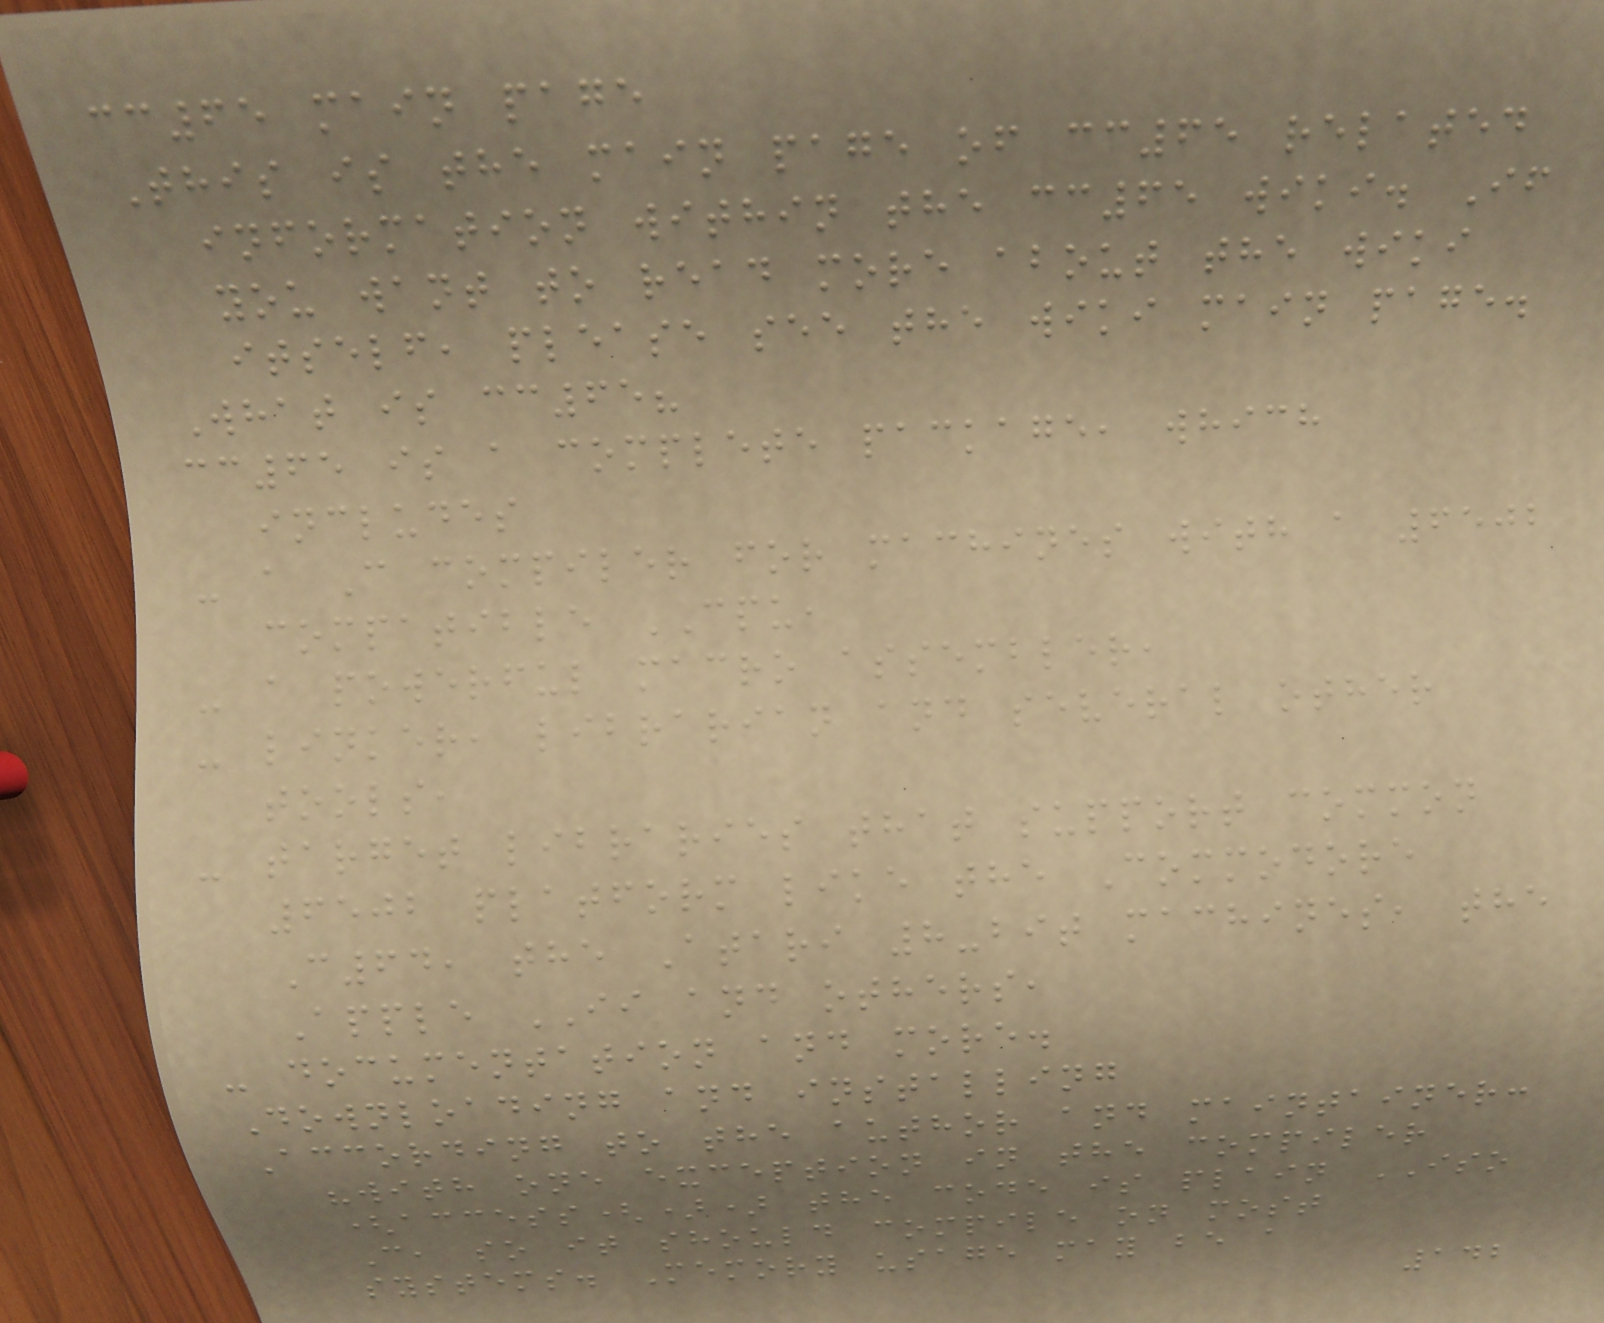cc65 main page
This is the main page of cc65 related
information within the cc65 wiki. If
you want to read more about the wiki
itself, please see the wiki main page.
What is cc65?
cc65 is a complete package, which
includes
- a C compiler for machines with a 6502
compatible CPU,
- a powerful macro assembler,
- linker, librarian and several other
tools,
- target libraries that support common
6502 platform like the Commodore
C64, the Atari 8-bit machines, the
Apple II and others,
- documentation and more.
Downloading and installing
According to the author and maintainer:
"with one exception in the compiler
(access()) the code is plain ISO
C, so it should compile on most
systems. Memory usage may be a
142
